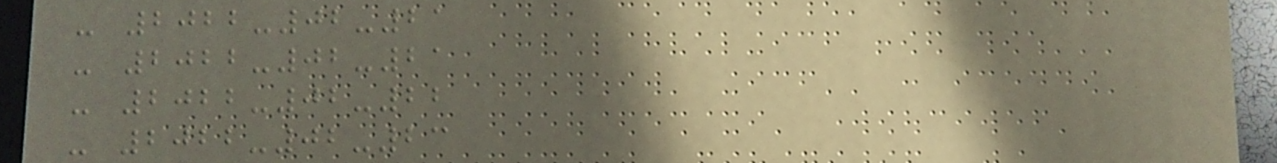- 2022-02-21
- 2022-02-21
- 2022-02-22
- 2022-02-23
